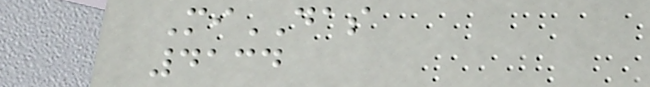MiDAS
4134
